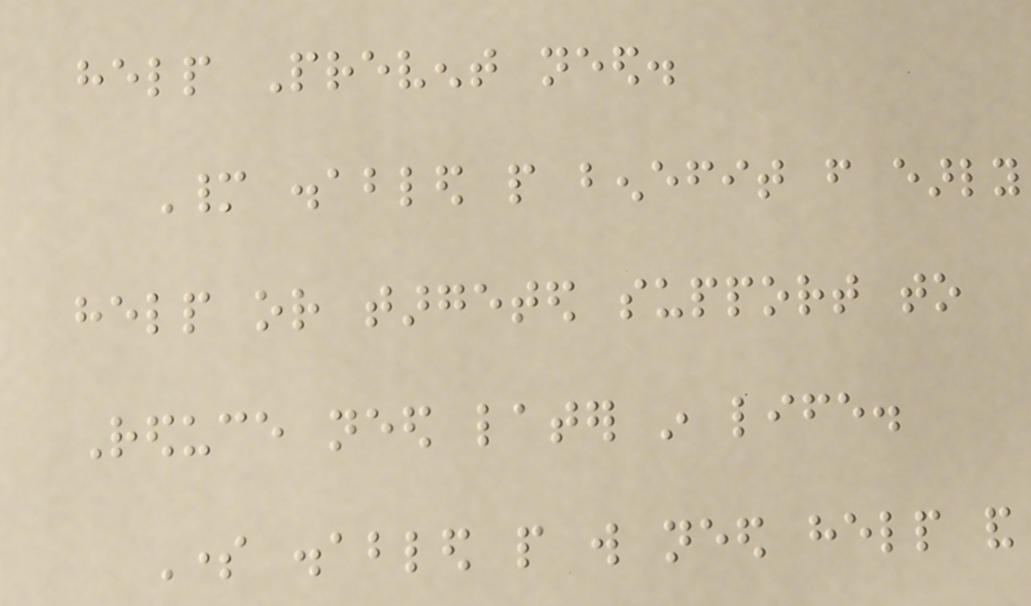help Prevent need.
Many disabled people benefit from early
help or targeted support to
Reduce need later in life.
Some disabled people will need help and
